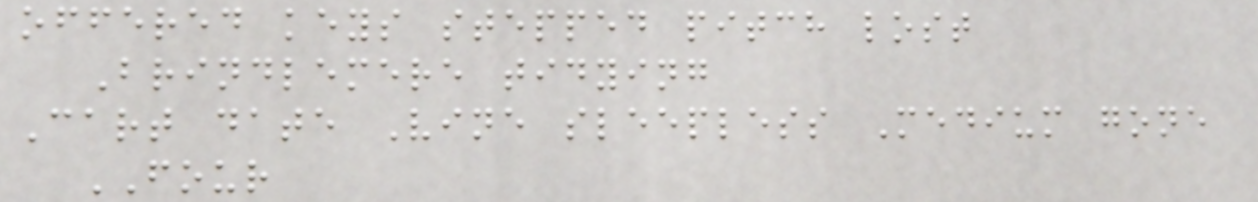offered keys stepped pitch lost
Brindlemere tidying
Cart date Vine sleepless Medium gone
FOUR
